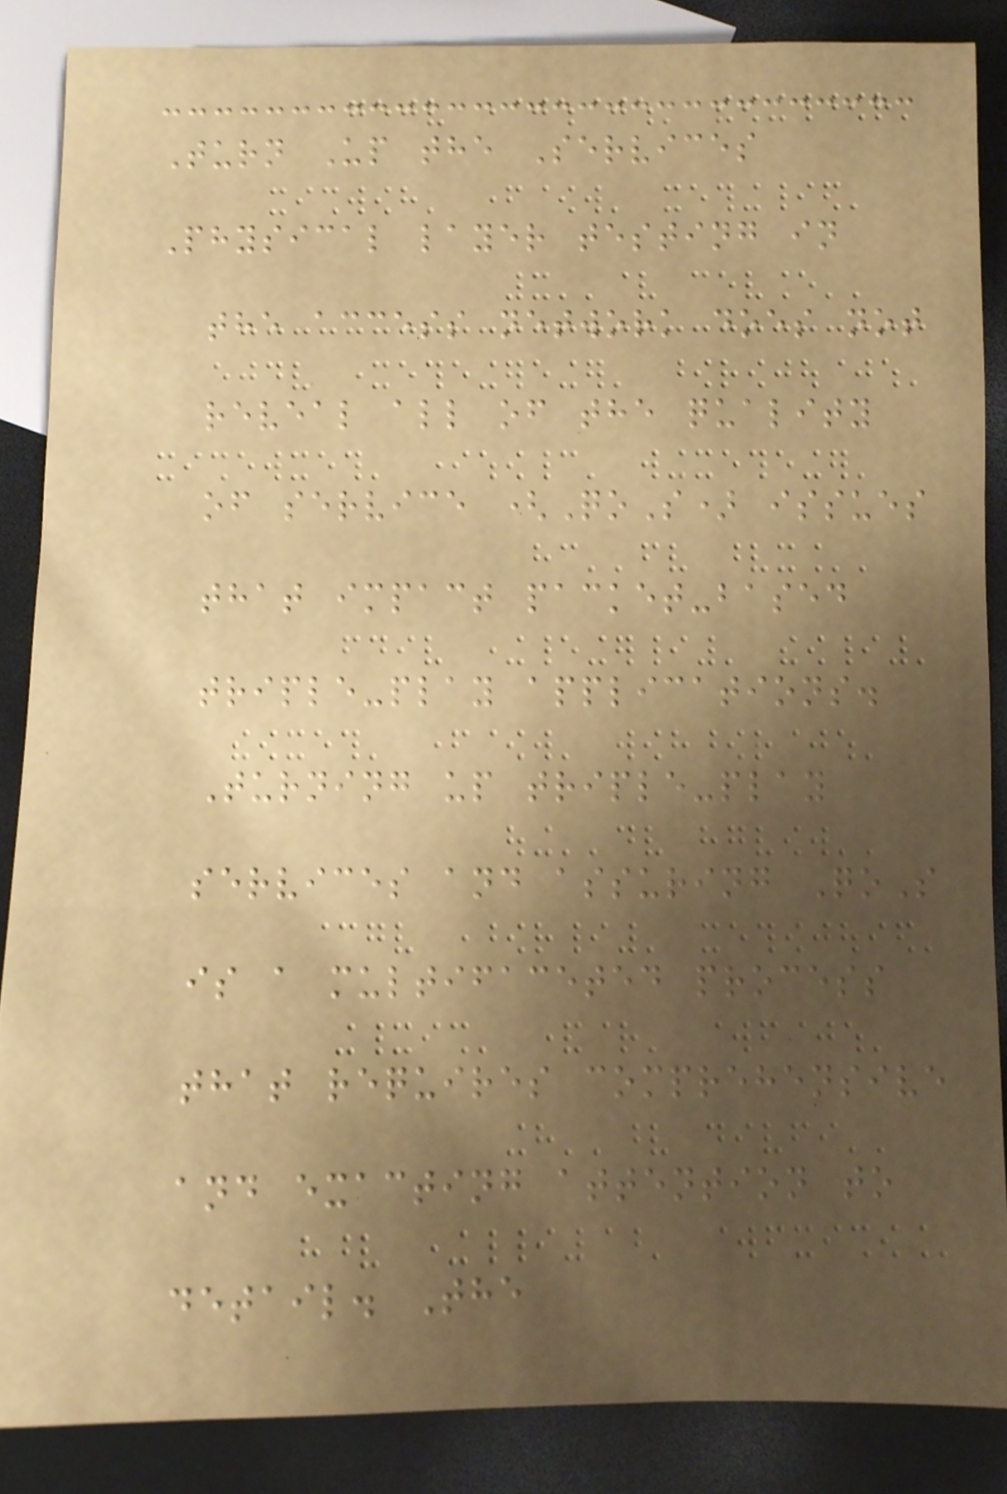Turn Up the Services
Physical layer testing in
the access network does not
reveal all of the quality
of service (QoS) issues
that impact packet-based
triple-play applications.
Turning up triple-play
services and assuring QoS
is a multifaceted process
that requires comprehensive
and exacting attention to
detail. The
